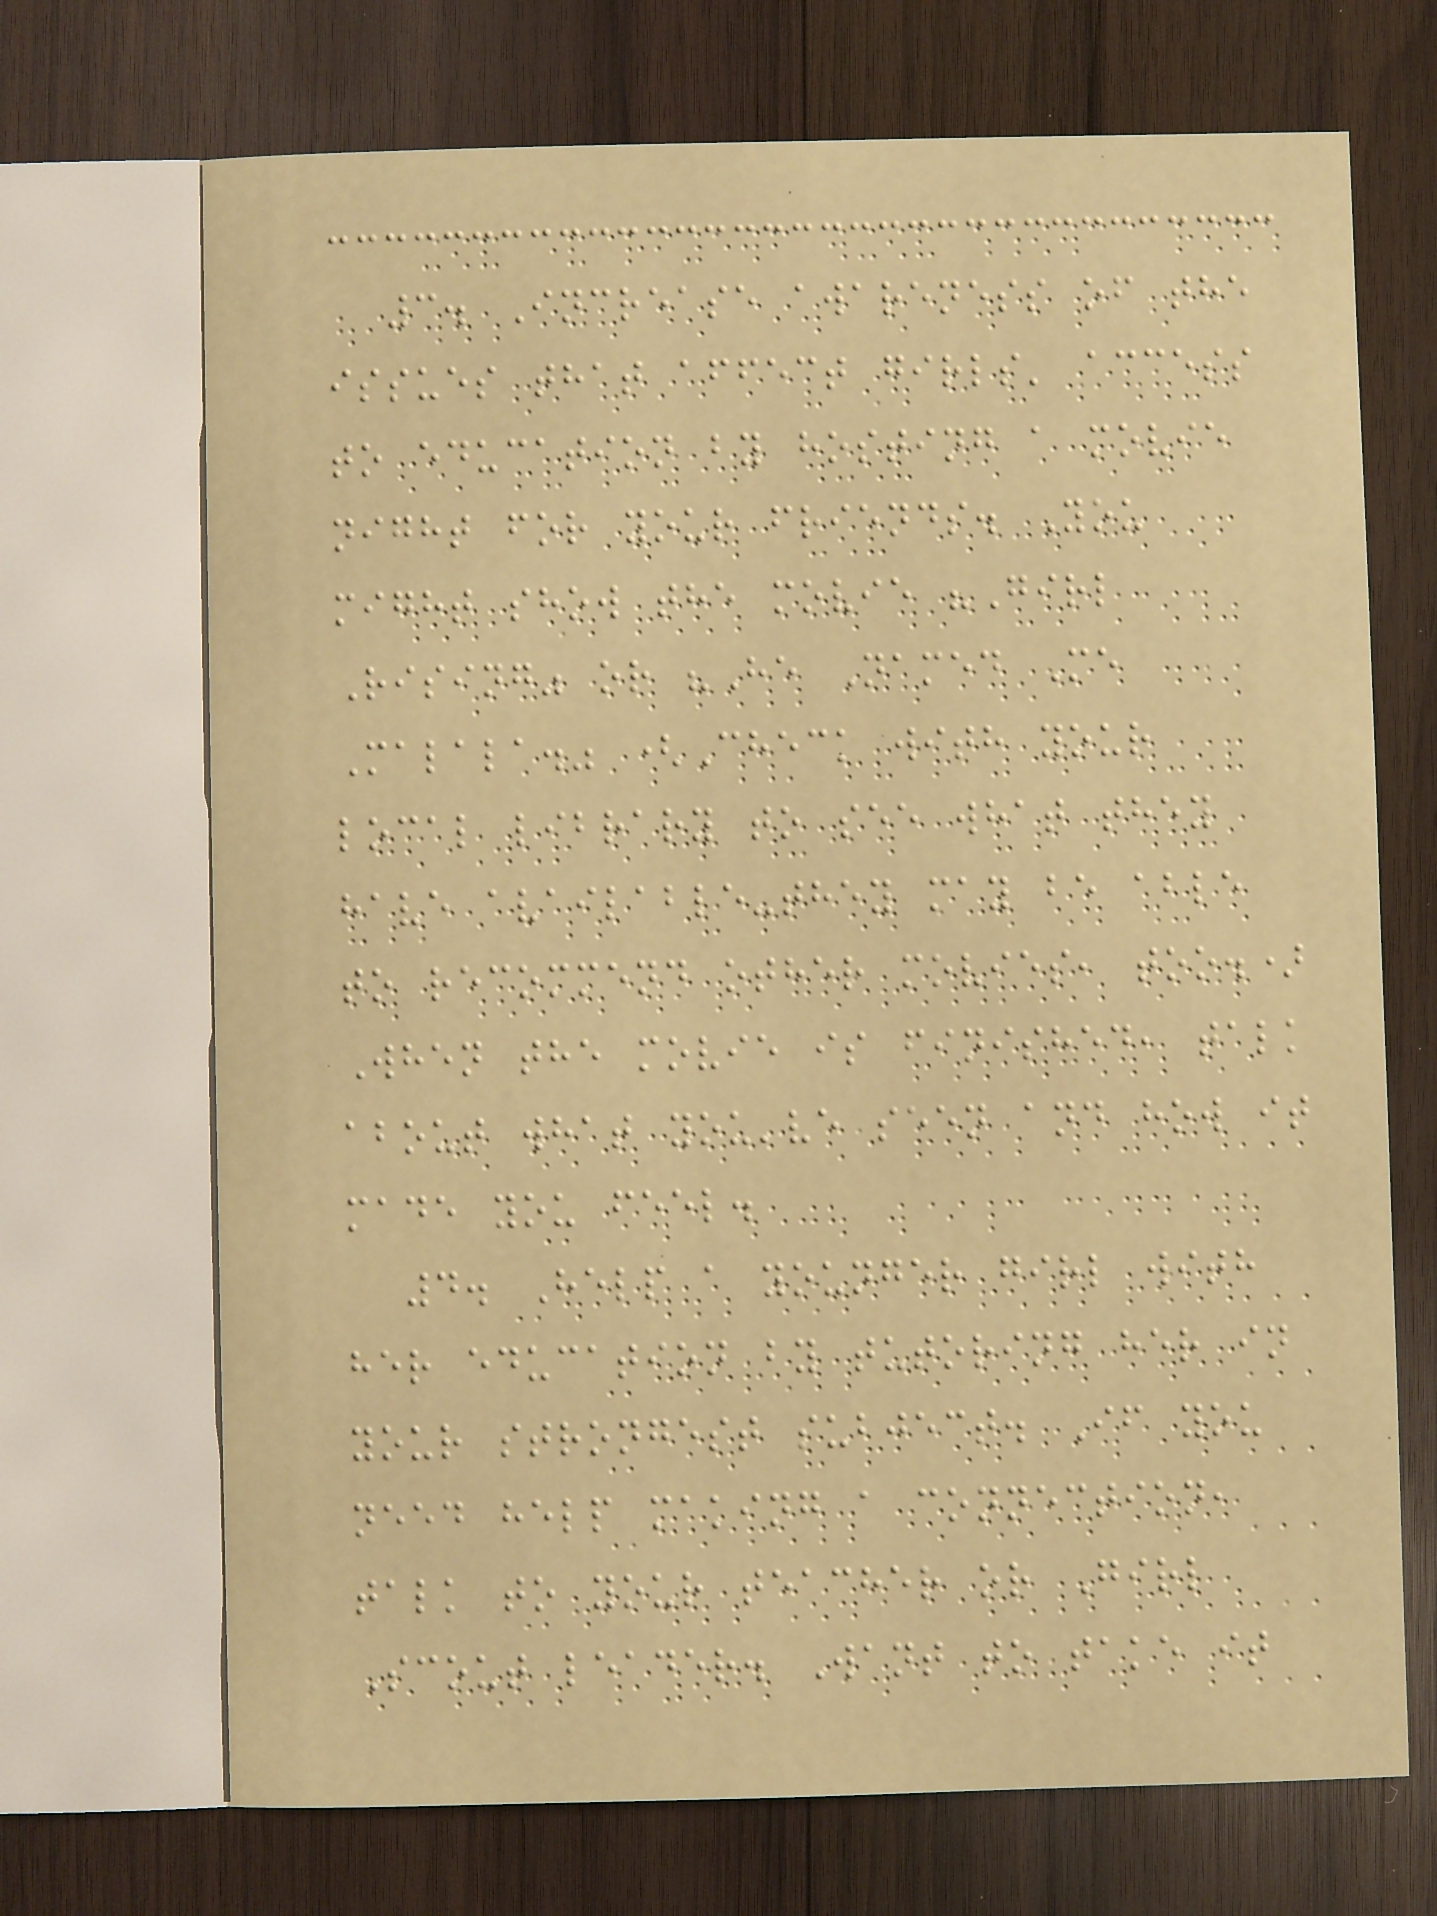3. Increase awareness of the
issues that affect girls' access
to education by hosting a movie
night for your friends. You
might show the movie "Girl
Rising" or "He Named Me
Malala." (Check with your
local library to see what they
have available-they may be able
to recommend other movies, too.)
When the movie is finished, talk
about what you've seen and how it
made you feel.
4. Help a younger girl with
her education by tutoring her in
your strongest subject. If you
need help making a connection,
talk to your teacher or Girl
Scout leader. Want to take it
